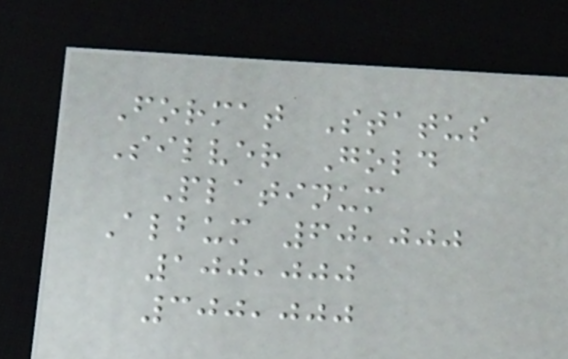Format Status
Silver Gold
Platinum
Album 60,000
100,000
300,000
